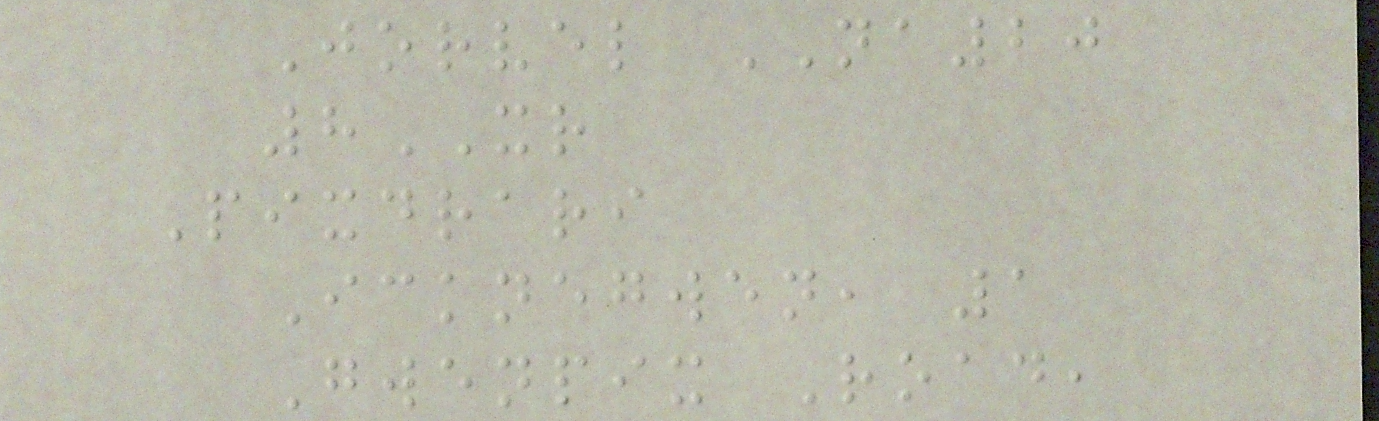Jorvel NA20
8XR
Pixdrari
Icknegwen, 1
Gwenpix Road,
